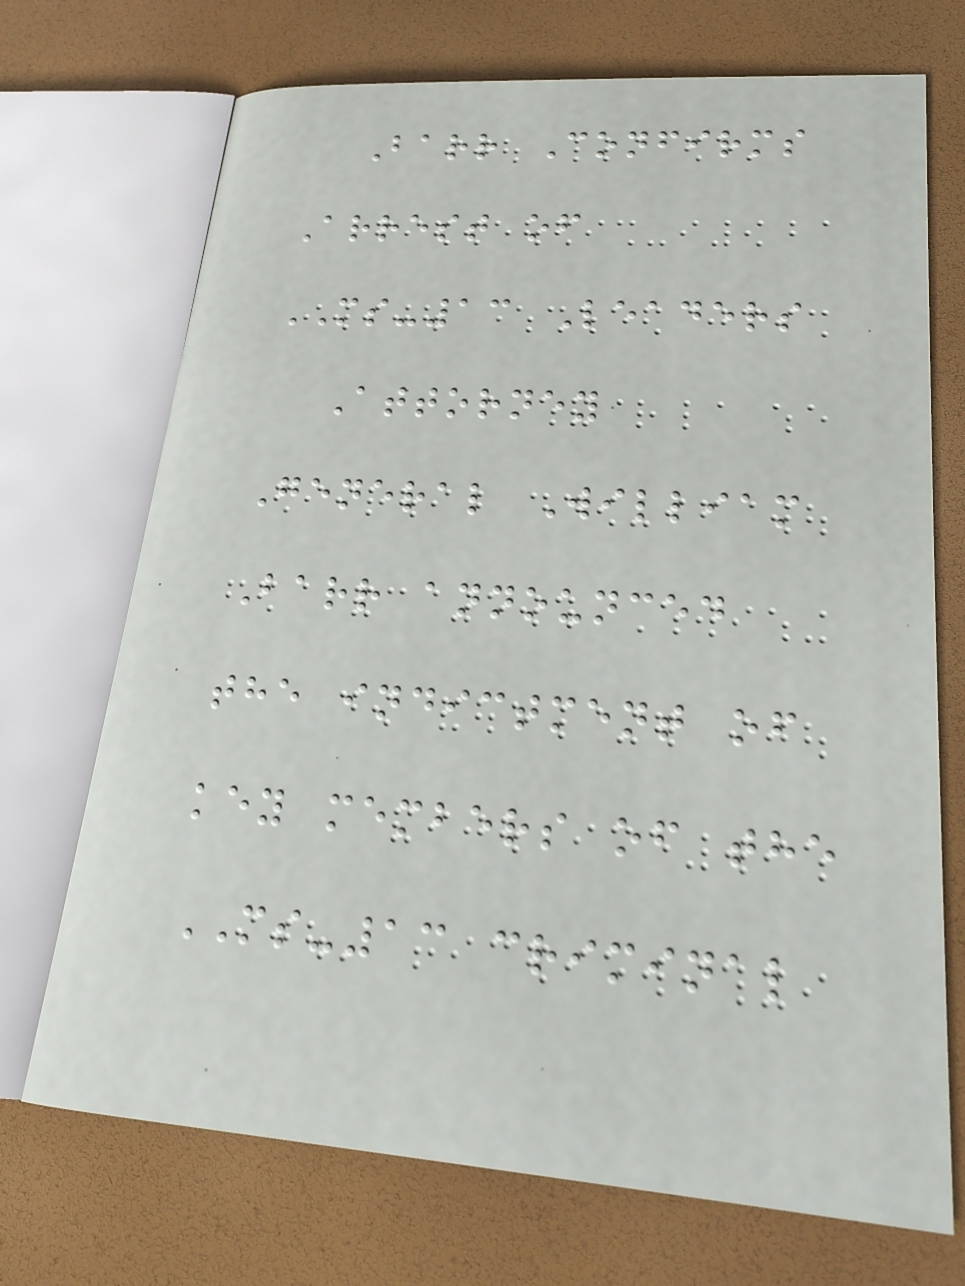Barr Confirms
Arrest of
MS-13 Leaders
Attorney
General William
Barr announced
the indictment of
key members of the
MS-13 criminal
